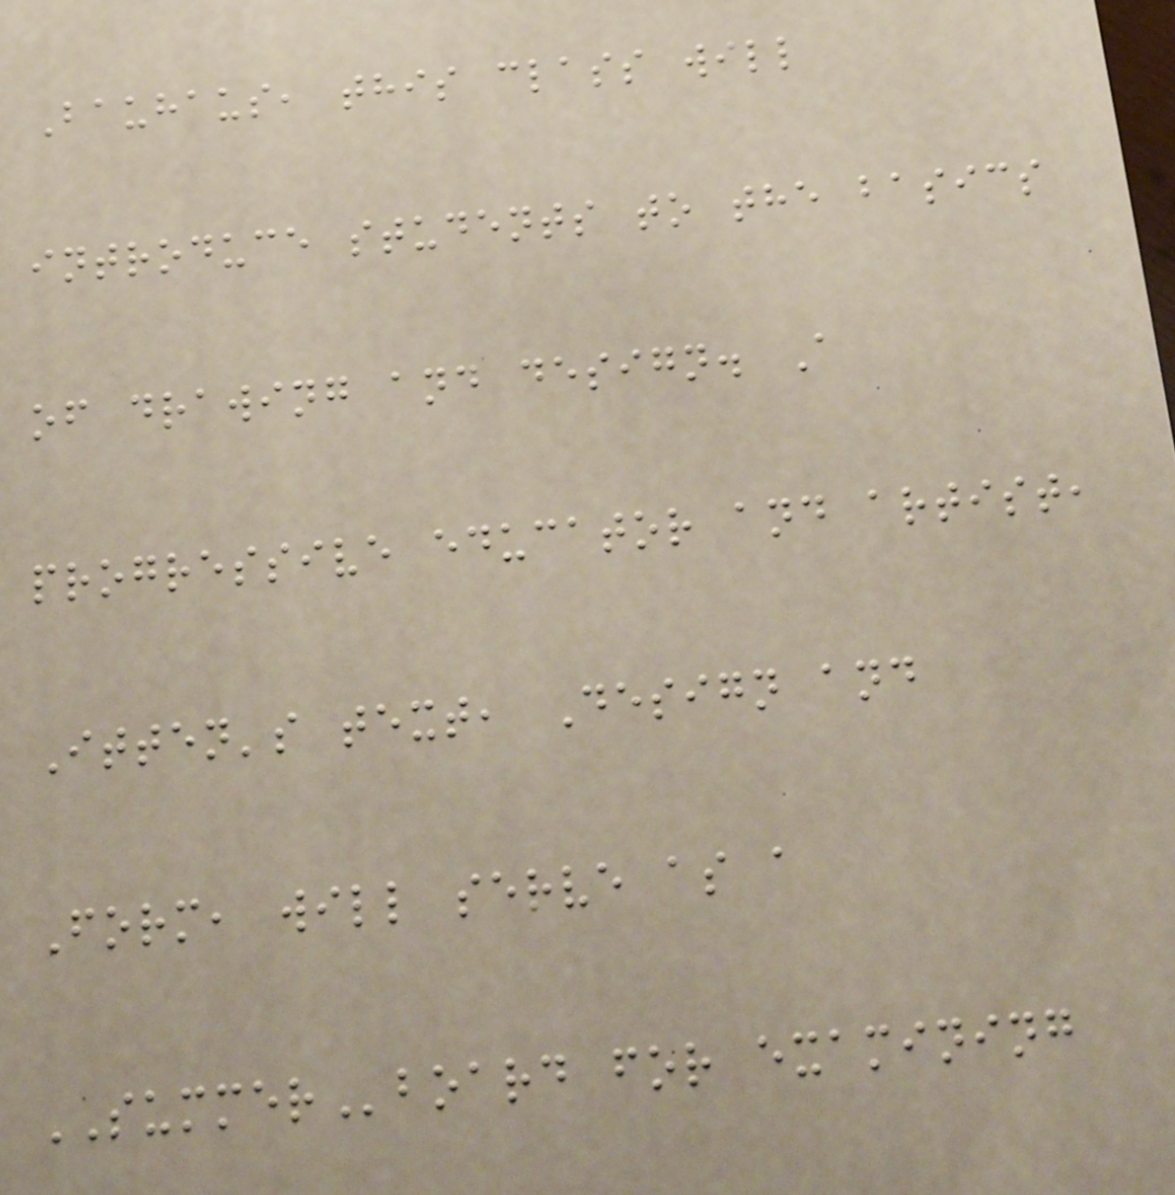Bauhaus, this class will
introduce students to the basics
of drawing and design. A
progressive educator and artist,
Itten's text, Design and
Form, will serve as a
SUMMERboard for examining
